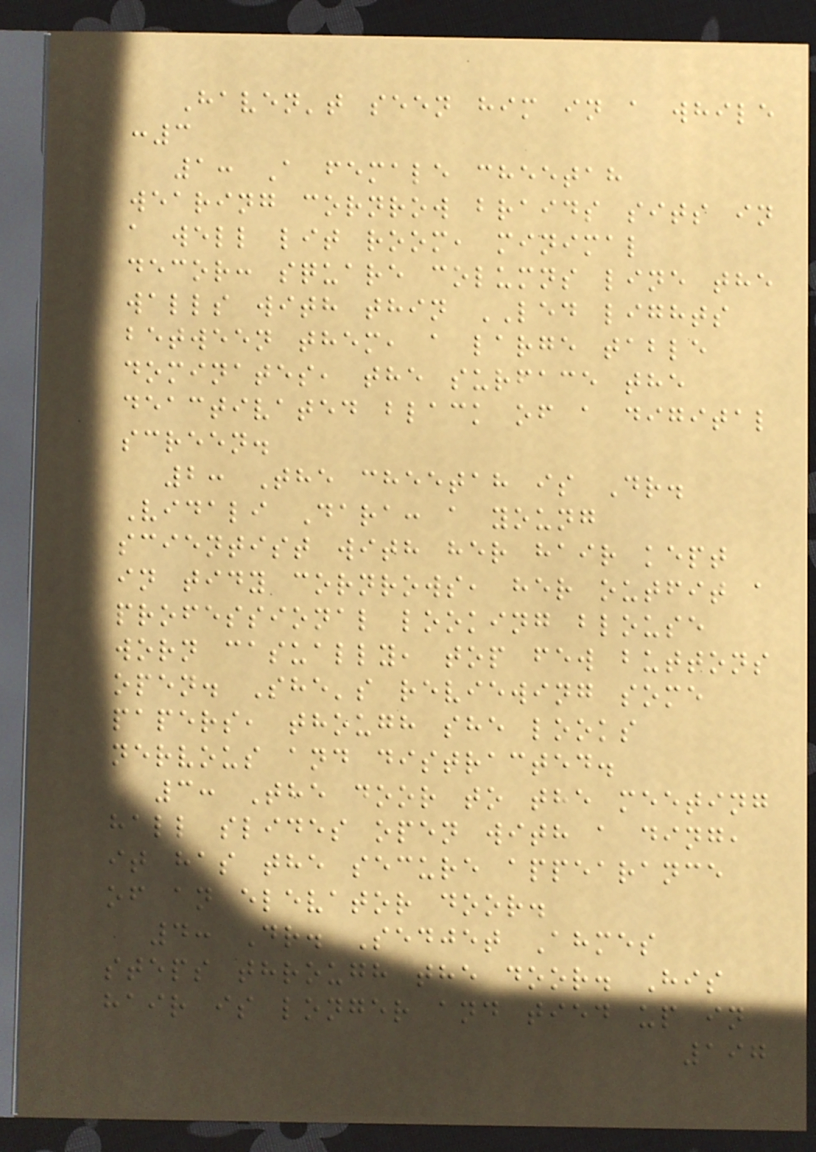Haven't seen him in a while
:3
1: A female cheetah
wearing cornrow braids sits in
a well lit room, minimal
decor: square columns line the
walls with thin LED lights
between them, a large table
dominates, the surface the
deactivated black of a digital
screen.
2: The cheetah is Dr.
Vidali Dara: a young
scientist with her hair kept
in tidy cornrows, her outfit a
professional looking blouse
worn casually, top few buttons
open. She's reviewing some
papers, though she looks
nervous and distracted.
3: The door to the meeting
hall slides open with a ding,
it has the secure appearance
of an elevator door.
4: Dr. Sedjet Ahmes
steps through the door. His
hair is longer and tied up in
197
